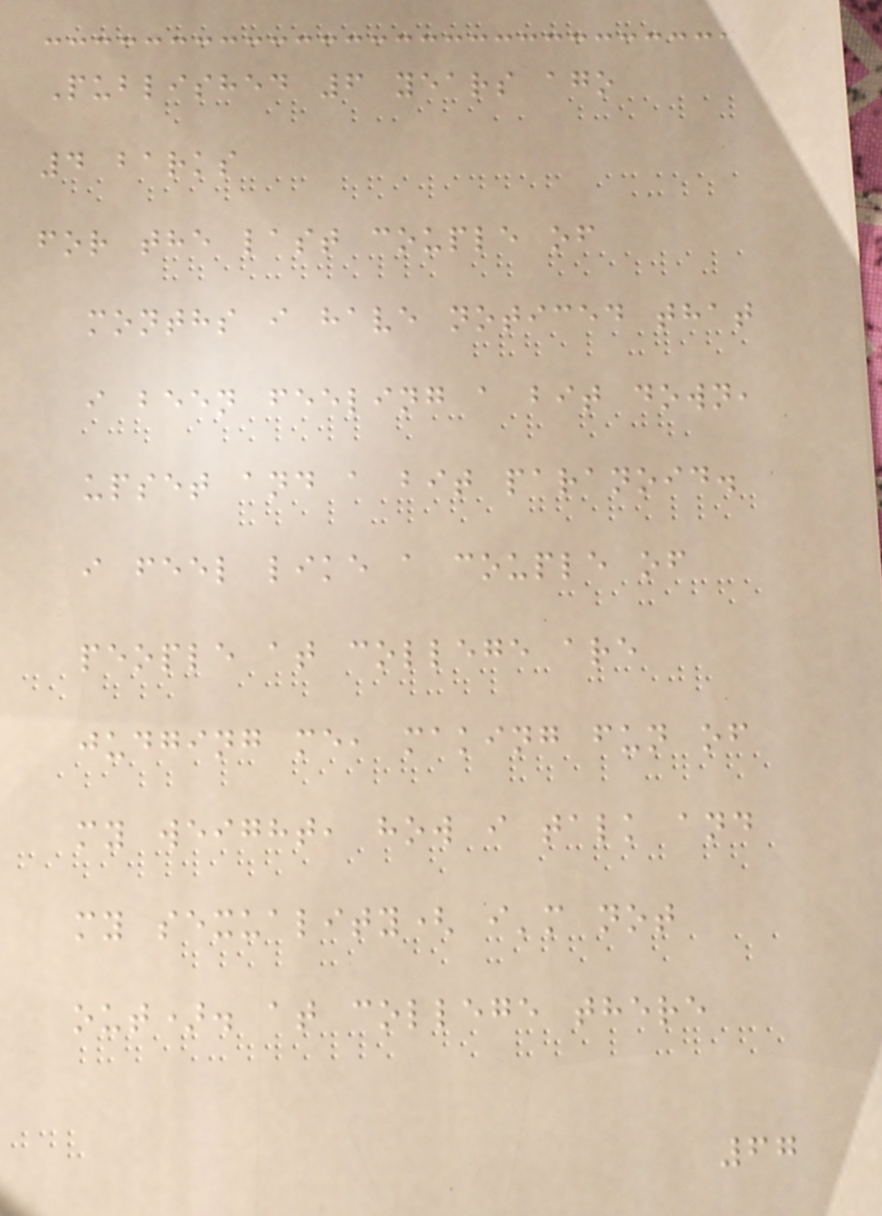Published 6 years ago
4 barks
for the last couple of
months i have noticed that
i been feeling a bit down,
upset and a bit paranoid.
i feel like a couple of
people at college are
judging me, making fun of
my weight, how i talk and
my sexuality( i'm not
out). at college there
67
